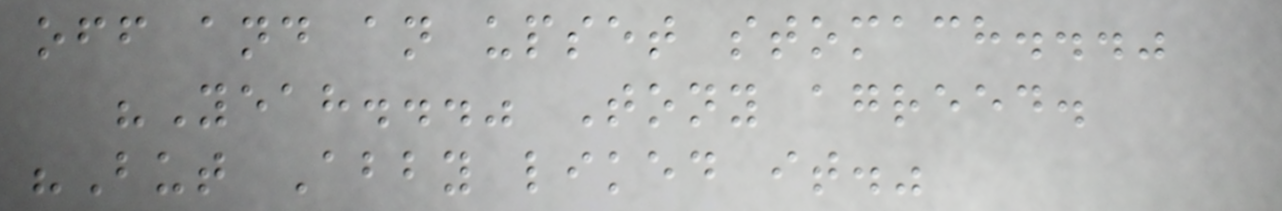off and an upset stomach..."
"Yeah..." Tony agreed.
"But Abby liked it."
